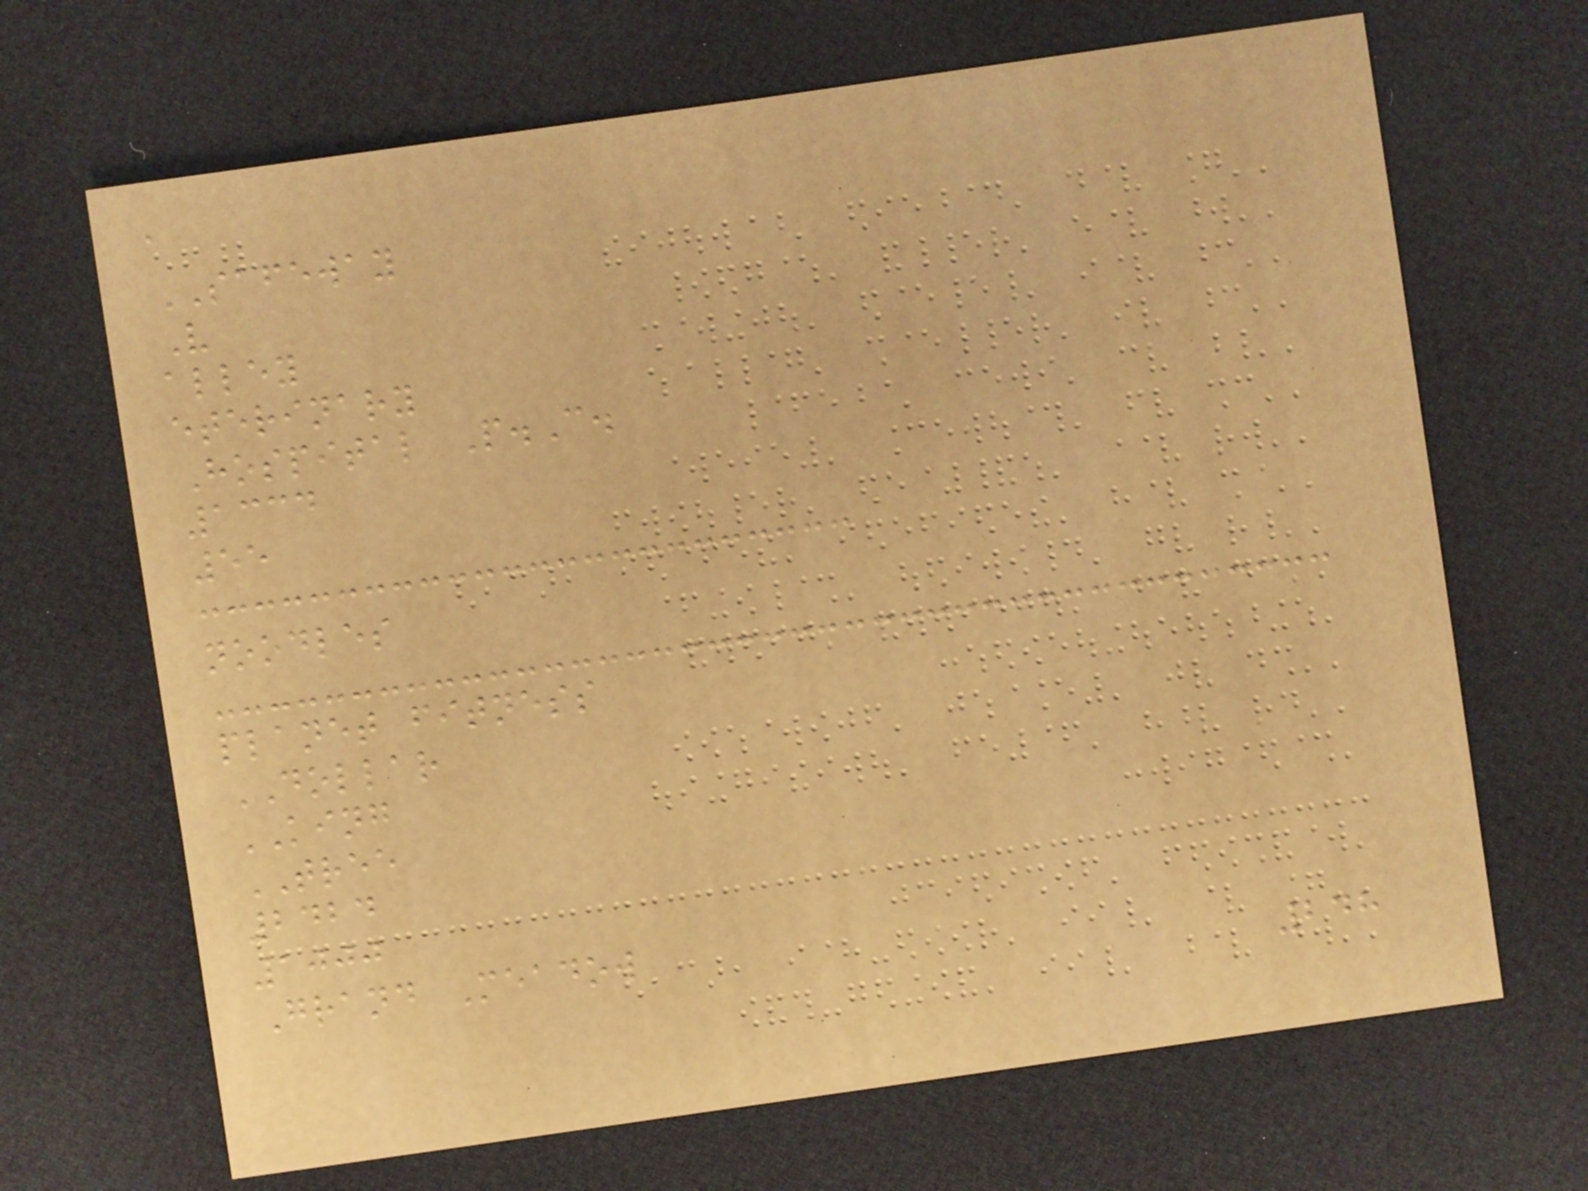a
SAFEWAY
V
alley
eterinary
Hospital P.C.
1334
55
noodles
planet fitness
DOLLAR
KING
TREE
2424
1000
Grand Meadow
248
